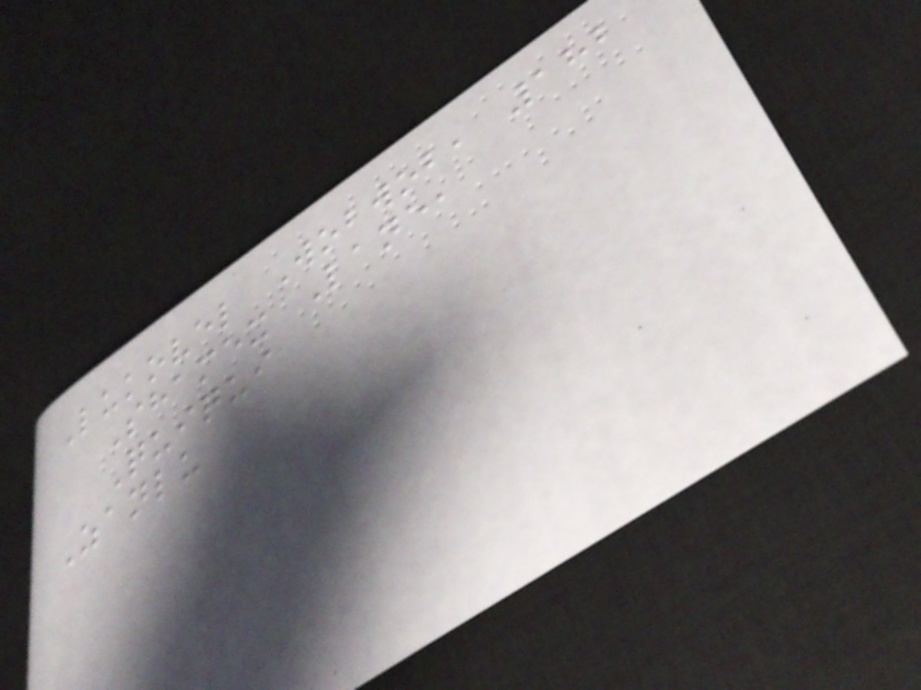Lukovel Wobwob, 182
Shamex Lane,
Quiqui
Zanlu
